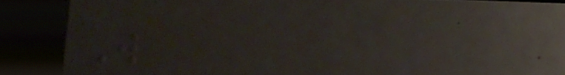W
